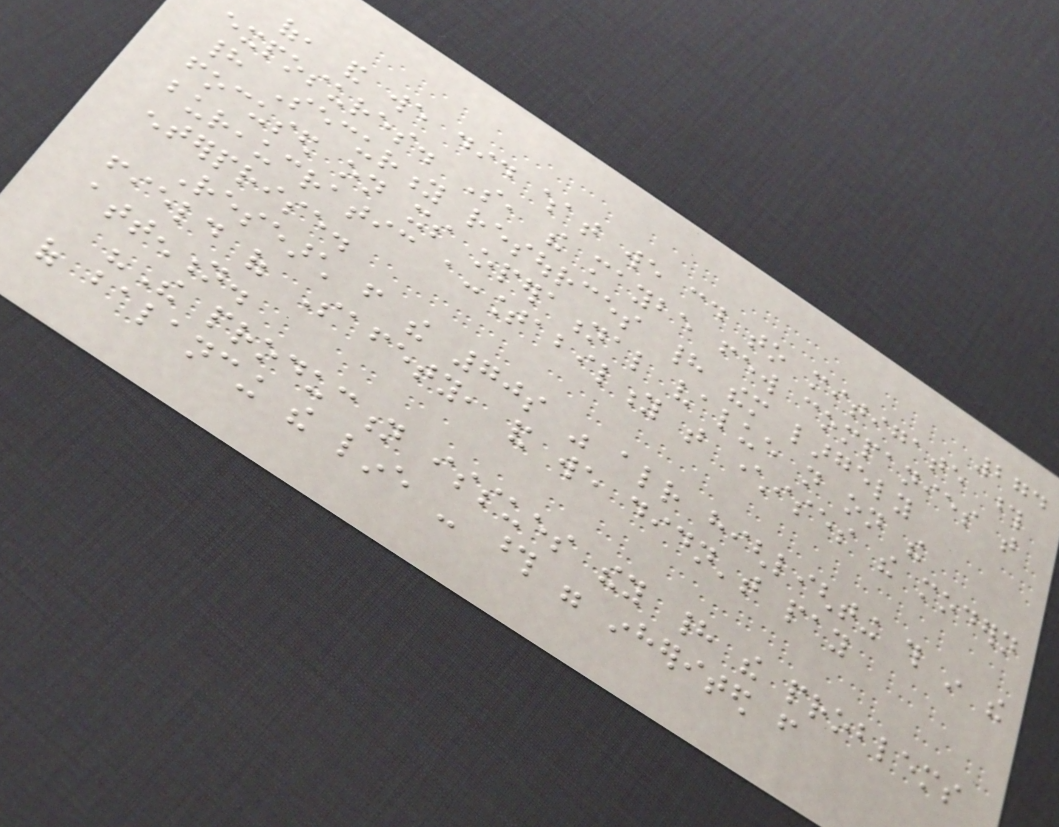274
of, and we did what we could to mitigate those
exposures. So, the maybe few companies that
had Security resources had them largely
focused on its operational value not on the
bureaucratic accountability that characterises the modern
enterprise.
Research from the 70s was already highlighting this in the
field of Safety, and we didn't pay
attention.
"The production issues they had the problems
of balancing the line - those were inherited from
